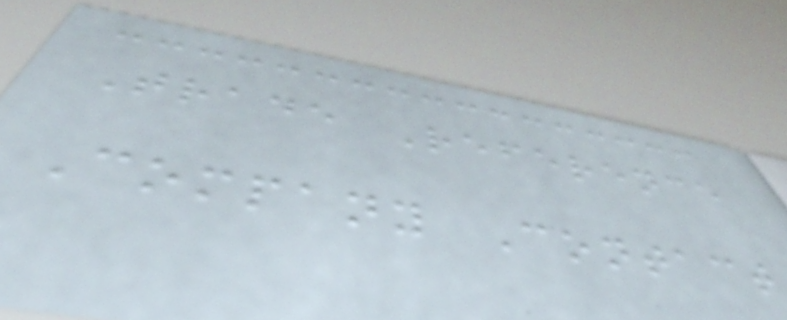Trade Reference
Company Contact
